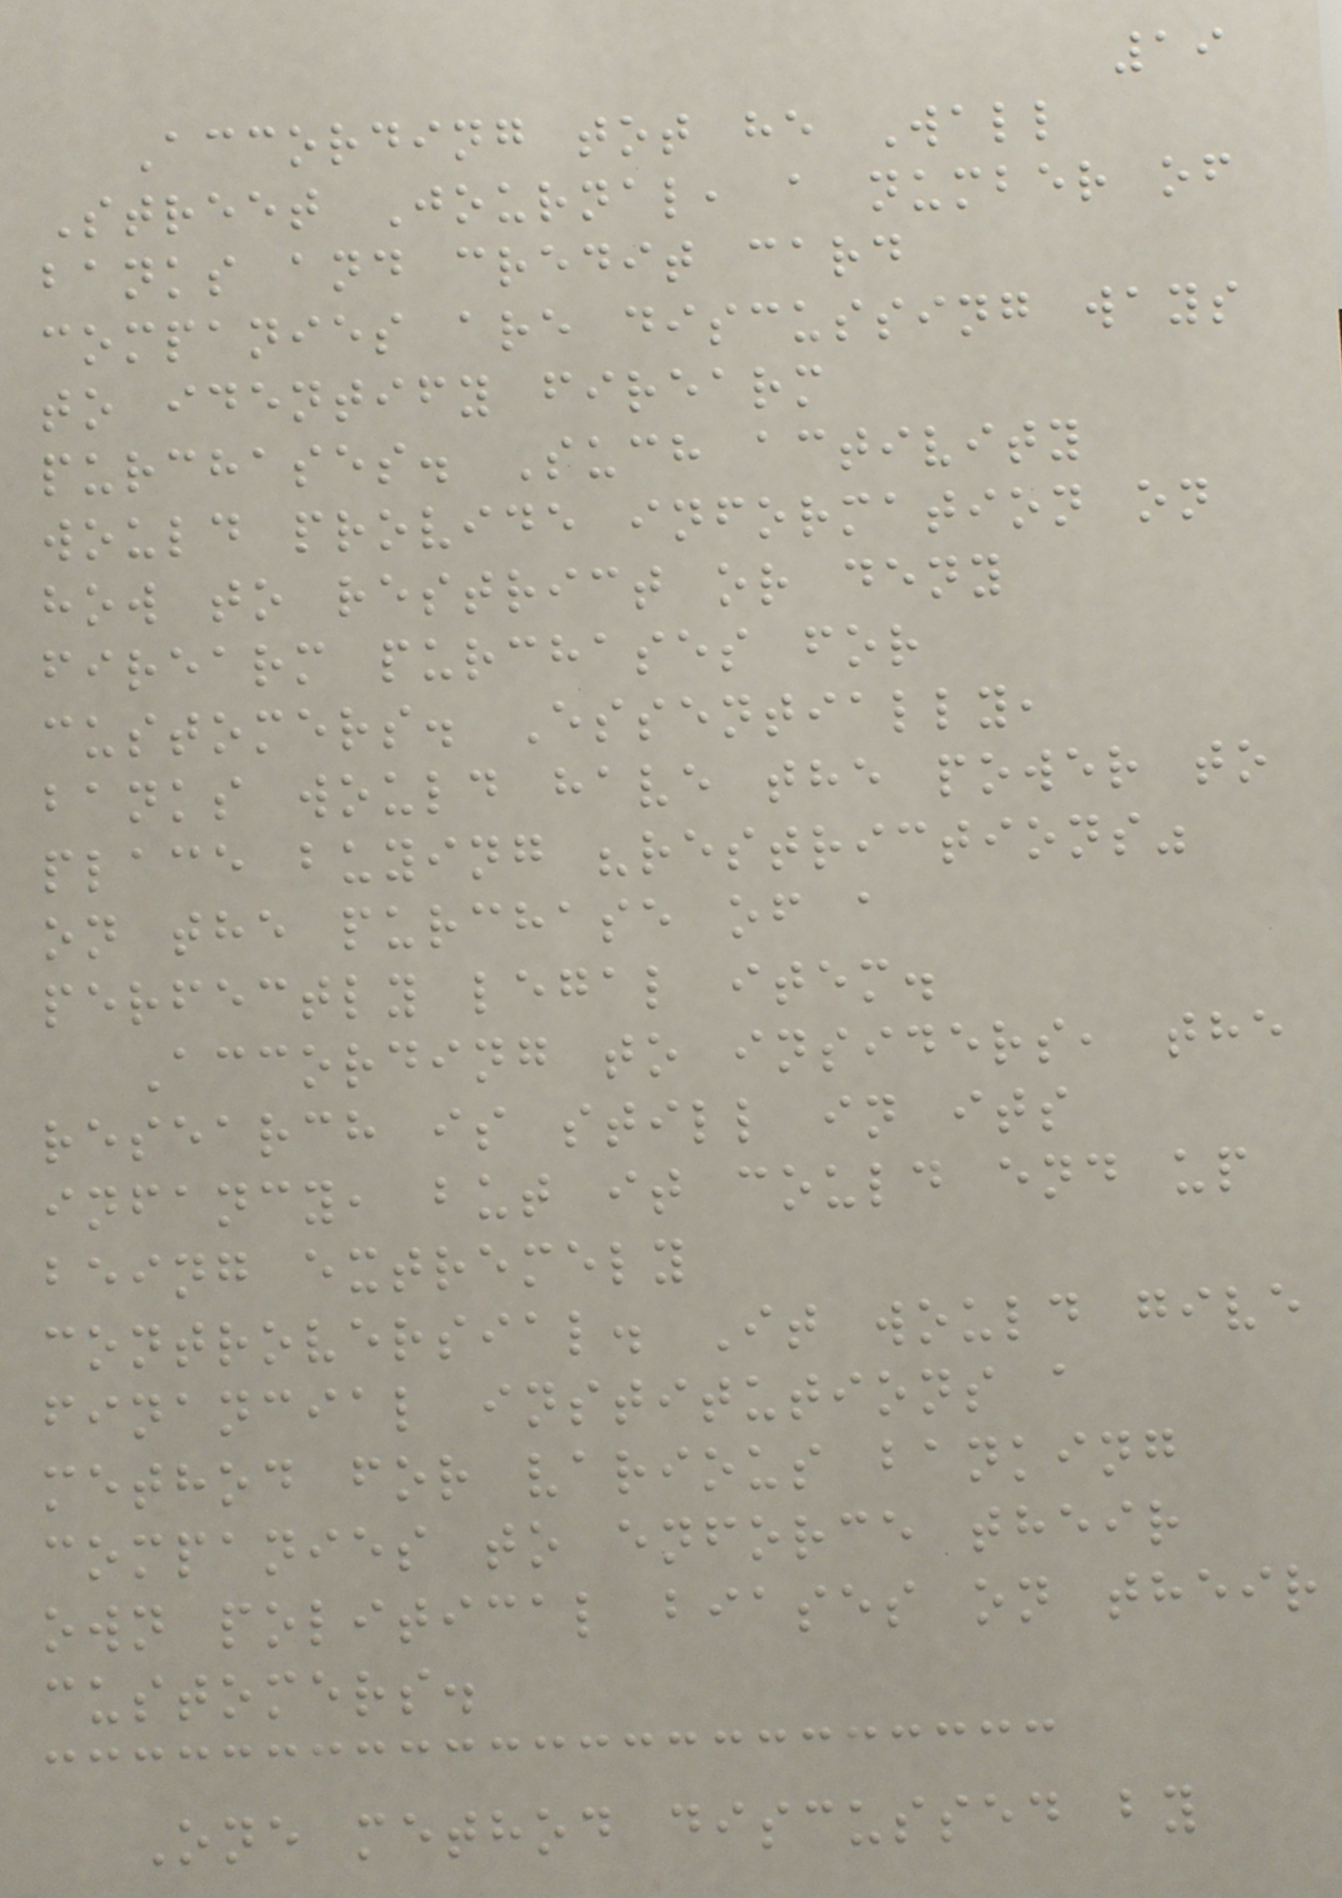19
According tot he Wall
Street Journal, a number of
banks and credit card
companies are discussing ways
to identify firearm
purchases. Such activity
would provide information on
how to restrict or deny
firearm purchases for
customers. Essentially,
banks would have the power to
place buying "restrictions"
on the purchase of a
perfectly legal item.
According to insiders, the
research is still in its
infancy, but it could end up
being extremely
controversial. It would give
financial institutions a
method for various banking
companies to enforce their
own political biases on their
customers.
One method discussed by
